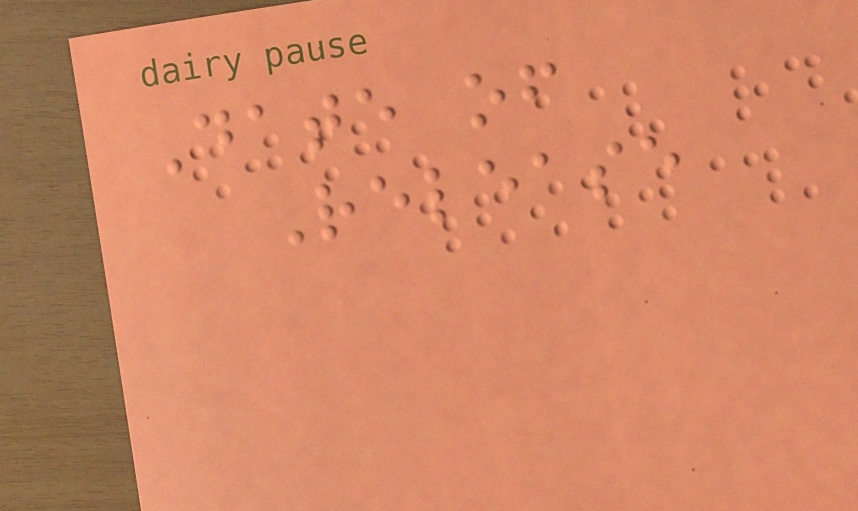Date of
Release
